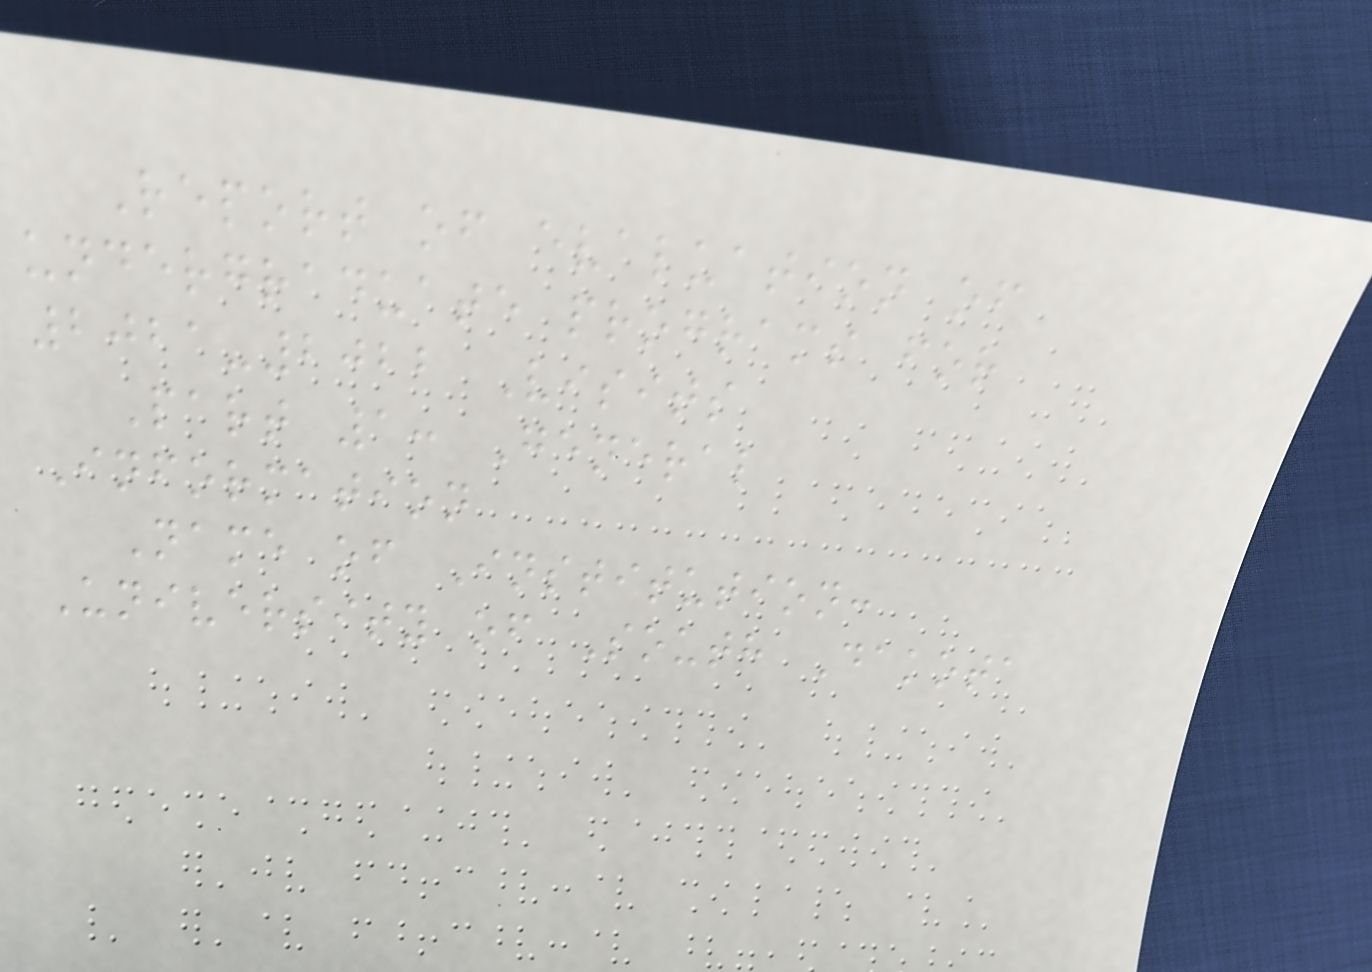Report of evaluation of
undergraduate programs for
2021-2022 Visits
Part 1: General
Information
Name of Institution:
University of South Dakota
